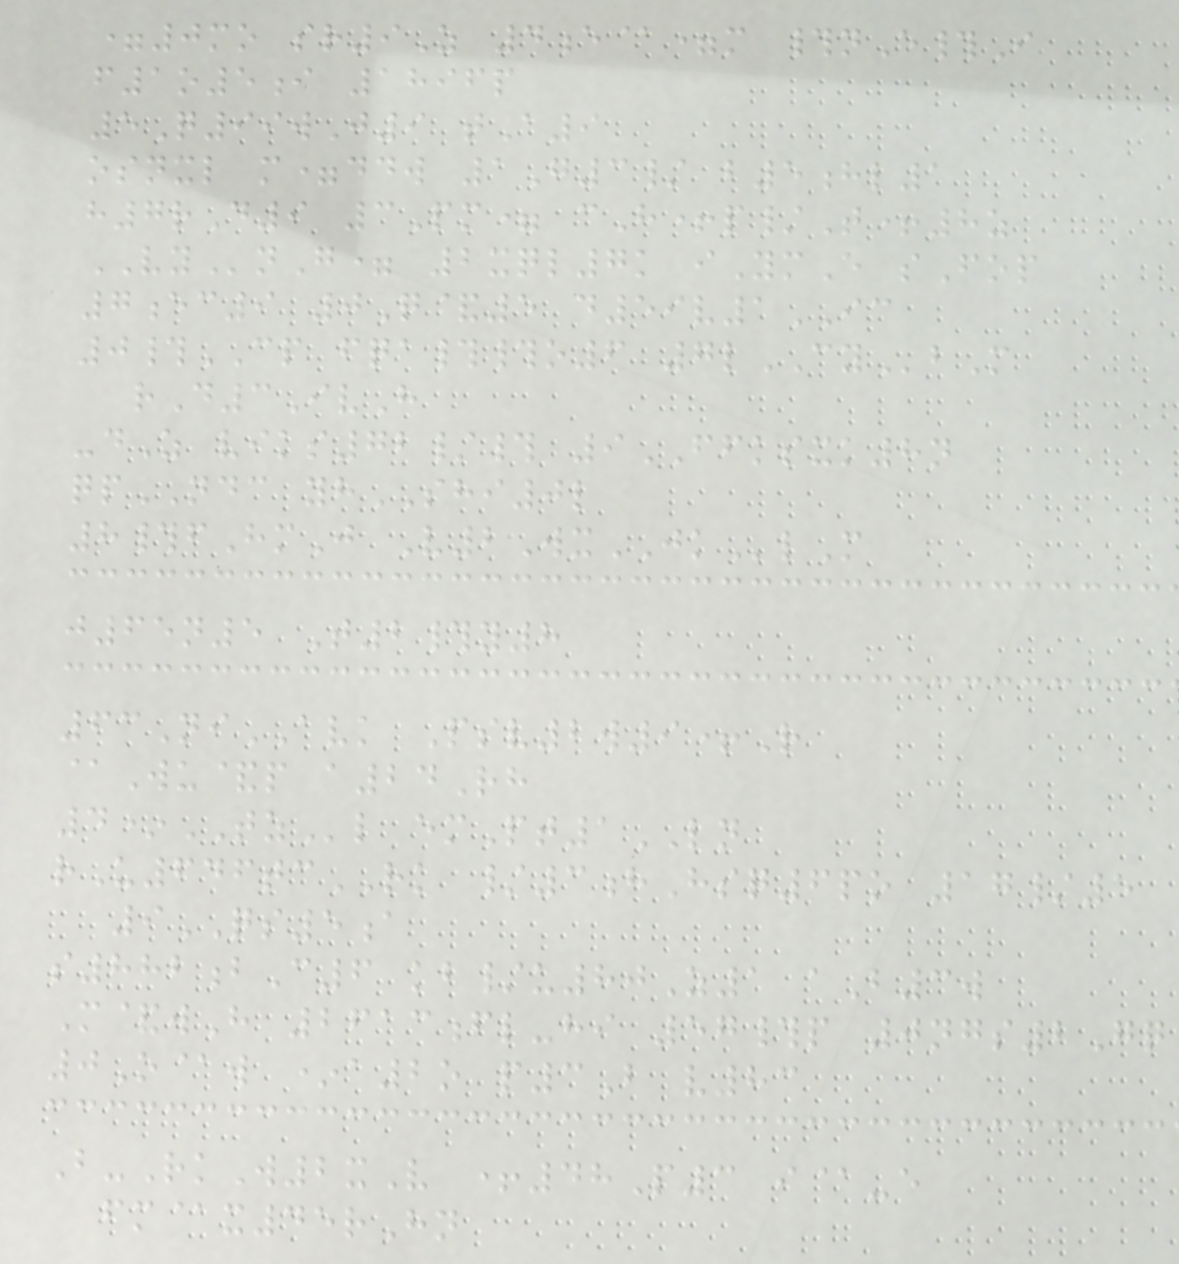=0mo sr9Z 4e@=m #nE#I
f1o5i 1896p
5Q99wJ9 tA9
osnxl m=ddw 1G3/ b5hl1
h7rD9 3Pm= cH+p/T+8z
VYnG= 2xql7k iYmE sFop
7ec9 0Q&5 d59v1IC
0#CP fqa##o6 7lCYbM
rD3IvH
-dZ viks72/# 9FFKSXK8n
qpNDC yhSHI0l
8#fHmJ V2WxJKlM
j65n5 T2#y8
63NiAVK Psv2w9+R
@Wu&p a24Rh
4*TZl emPt1LN
rU646tcRK /3hHsq6po 17/5
9QS5a
s882bC6 kb/u80Z1 aB3w
M&wH 2613fl-hi 57#p 0ngs2Gq
0O@w *a2o p3B v83
B-RkW2xV +48P3 i@-e
fm@x45rHn
